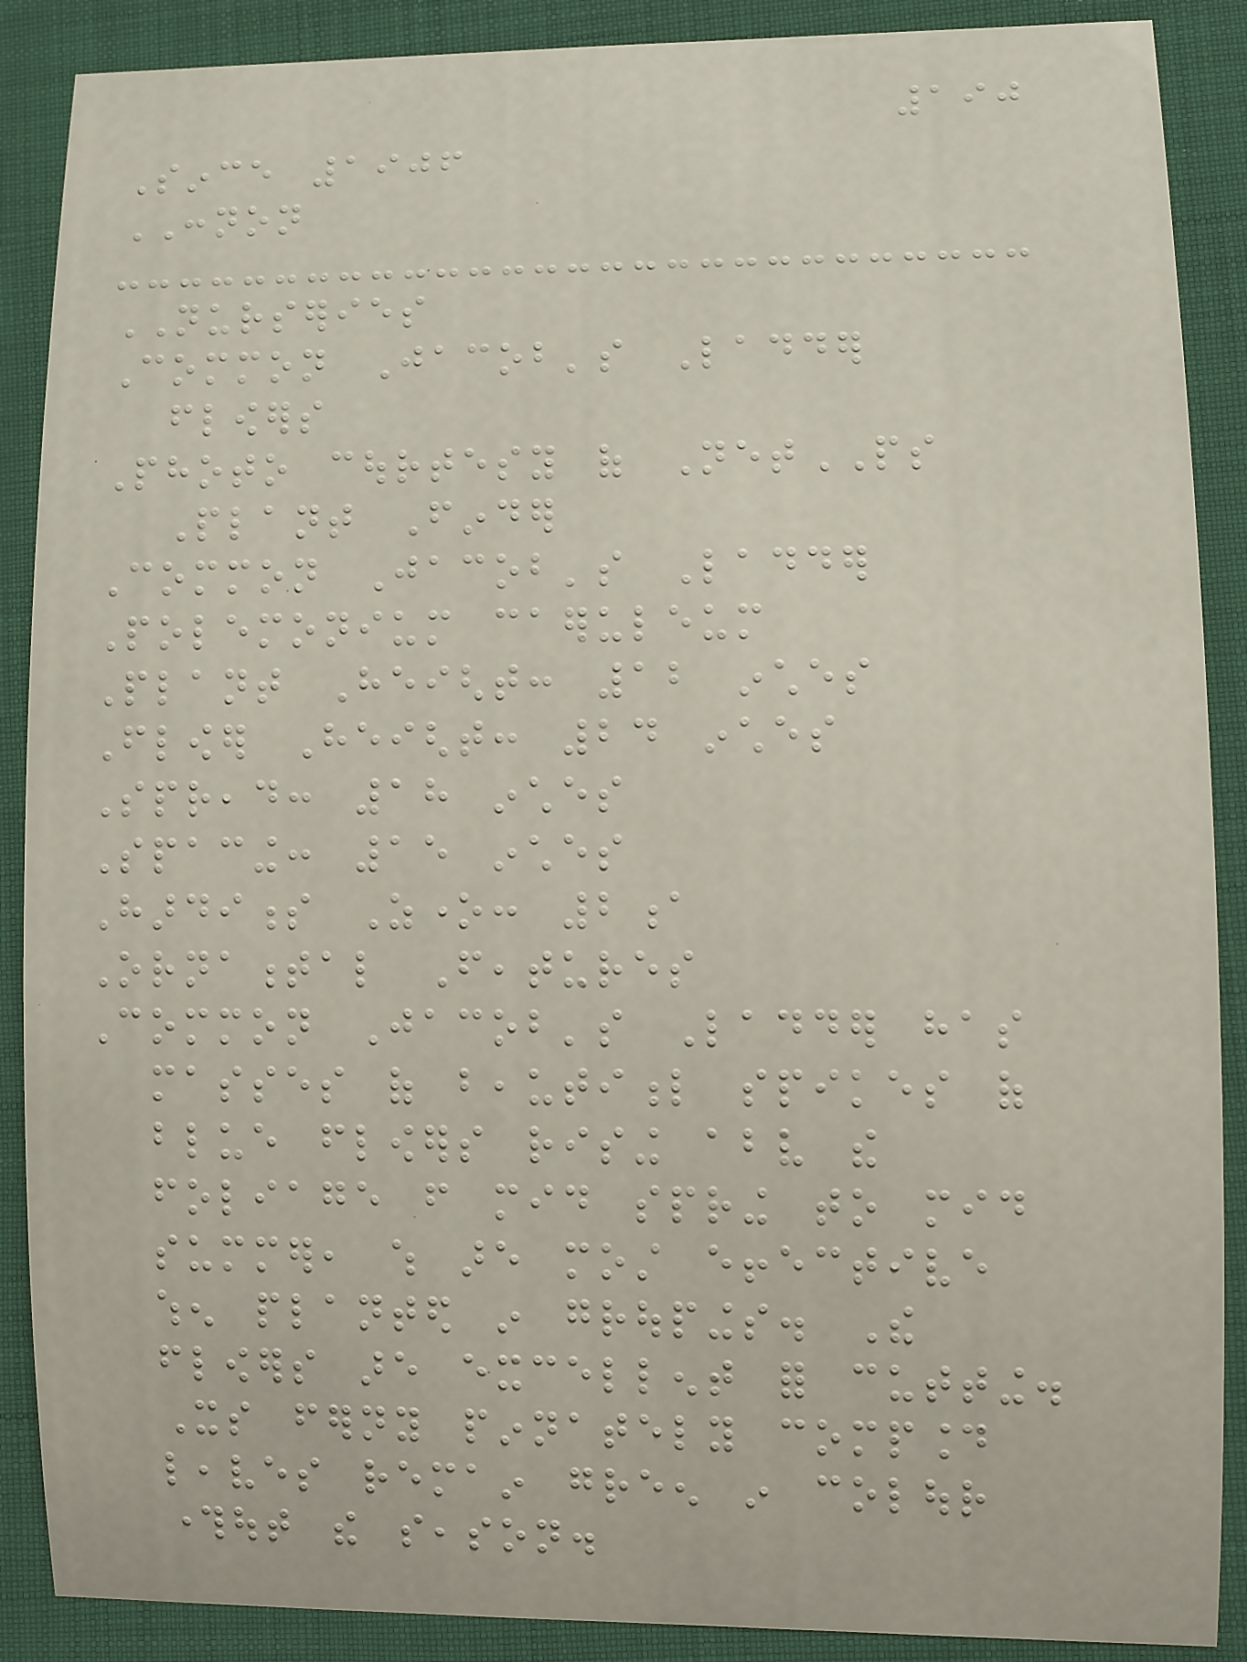190
Since 1906
CONNON
NURSERIES
Common Jacob's Ladder
flowers
Photo courtesy of NetPS
Plant Finder
Common Jacob's Ladder
Polemonium caeruleum
Plant Height: 12 inches
Flower Height: 24 inches
Spread: 18 inches
Spacing: 15 inches
Hardiness Zone: 2a
Ornamental Features
Common Jacob's Ladder has
masses of beautiful spikes of
blue flowers rising above the
foliage from mid spring to mid
summer, which are most effective
when planted in groupings. The
flowers are excellent for cutting.
Its ferny pinnately compound
leaves remain green in colour
throughout the season.
